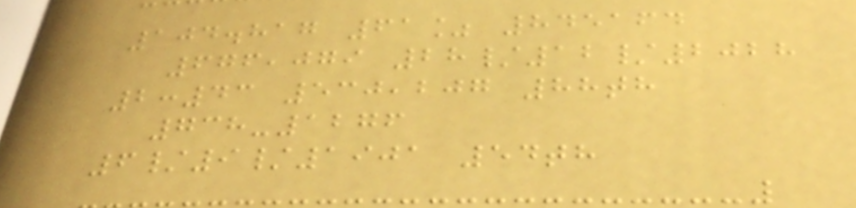104.817 61% 845164
676,079 28/12/2028
2:43 530,207 88th
738-1276
6/9/1901 54th
